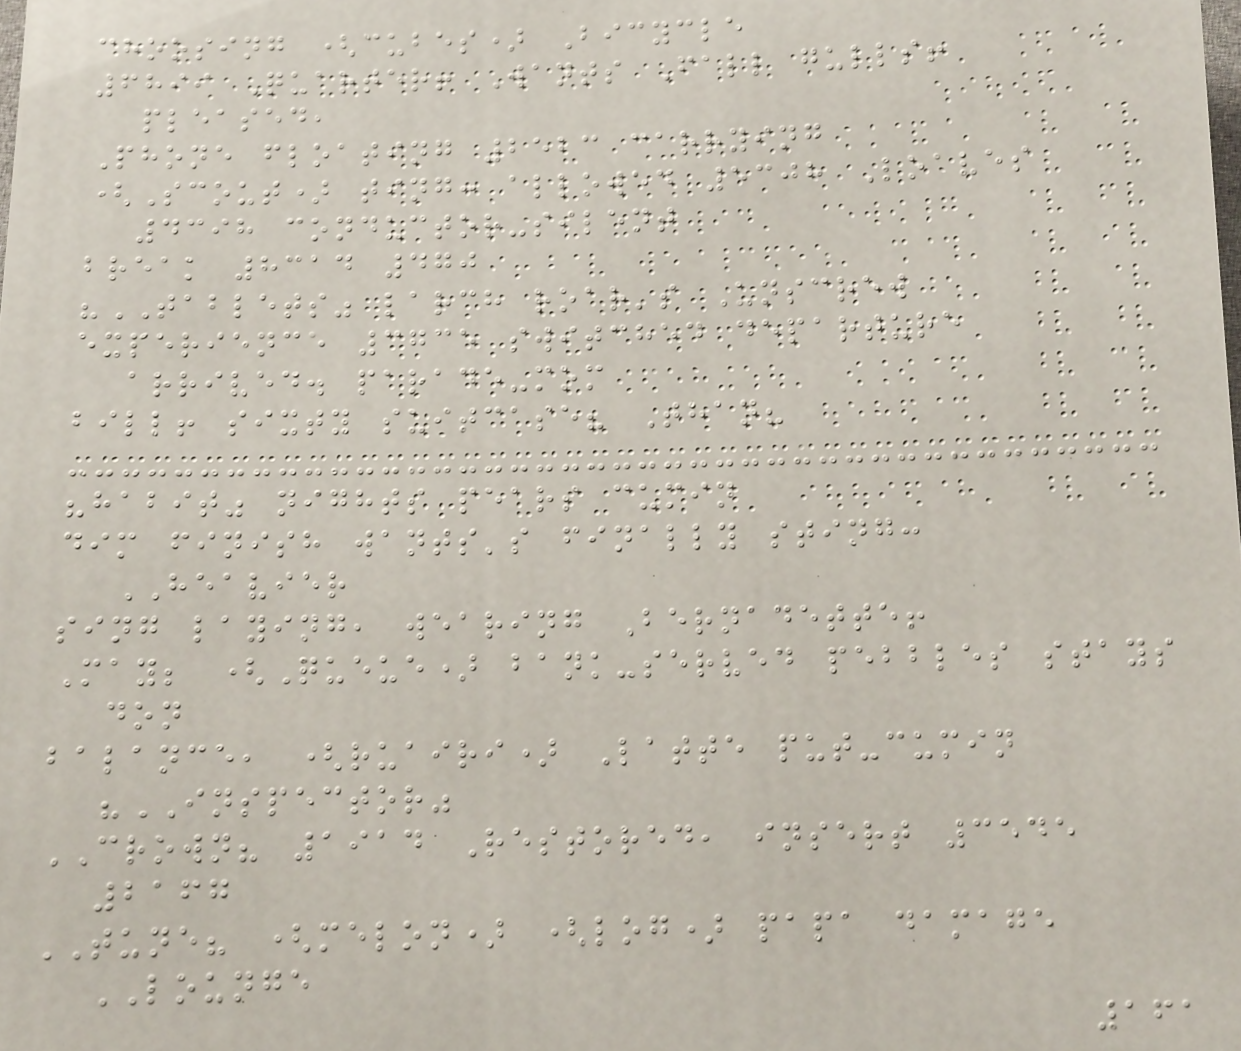choosing (cubes) Bicycle
6899 Quarter! Wants Fall gulls!
pleased,
Phone floating 2523 carrying
(Scout) ting: allowed 5308 Loaves
4398 conductor-silent
break 8314 470
"TABLETS" larch roar's Unscrew
experience 3735 switched departure
arrived. parade-mom
bill! sixty suitcase? Than?
"habit" nights pears cumin
dim finish wants's finally sting:
HEAVIER
sing laying, wearing Bernadette!
May; (Queue) bank-served pebbles stays
don
balance, (ruairi) Latte put-cumin
"INSPECTOR"
CROWN? 1914 Restored, insert 3545
2167
TUNE? (melon) (log) papa damage
LOUNGE
161
